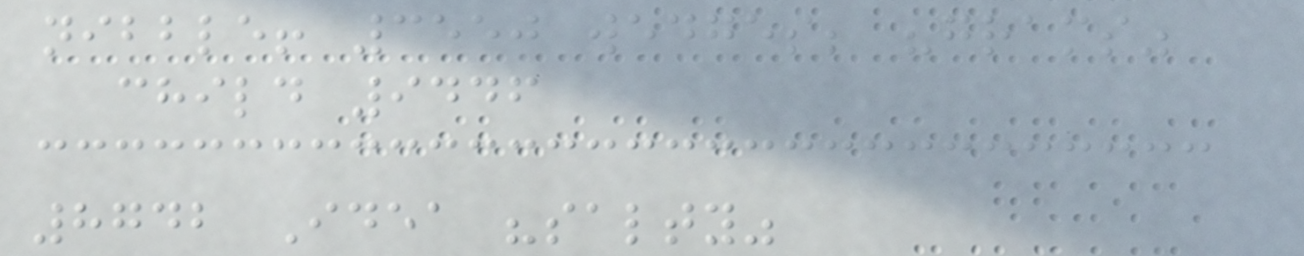nibble! 3550 wedges; "grams"
child 9446
8742 Idea "salty"
